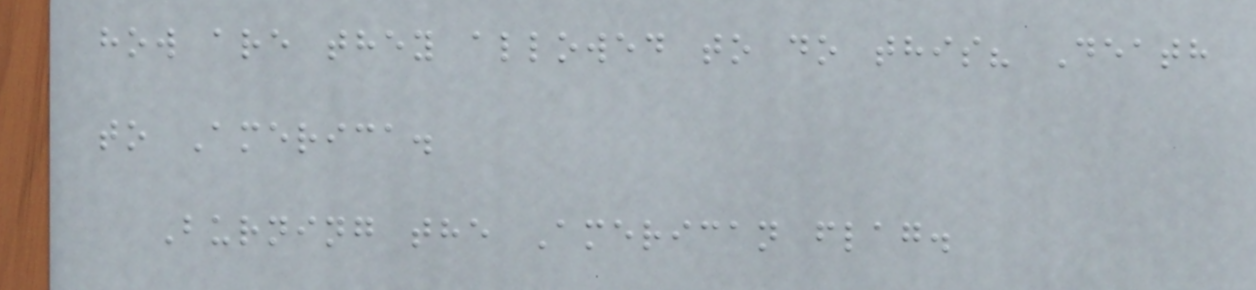how are they allowed to do this? Death
to America.
Burning the American flag.
